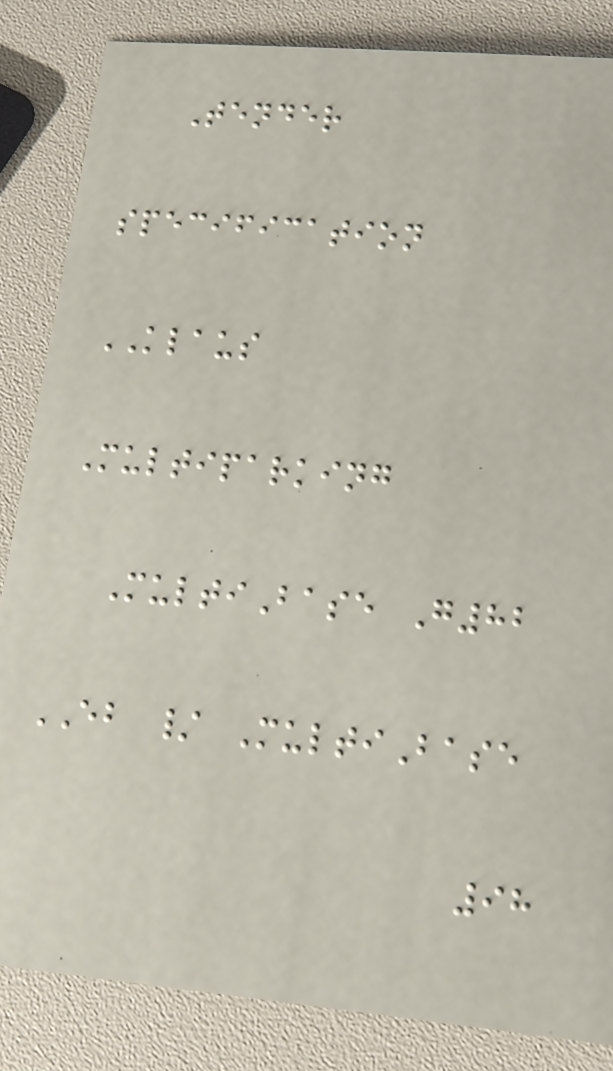Tender
specification
KLAUS
Multiparking
MultiBase G82
EB / MultiBase
98
